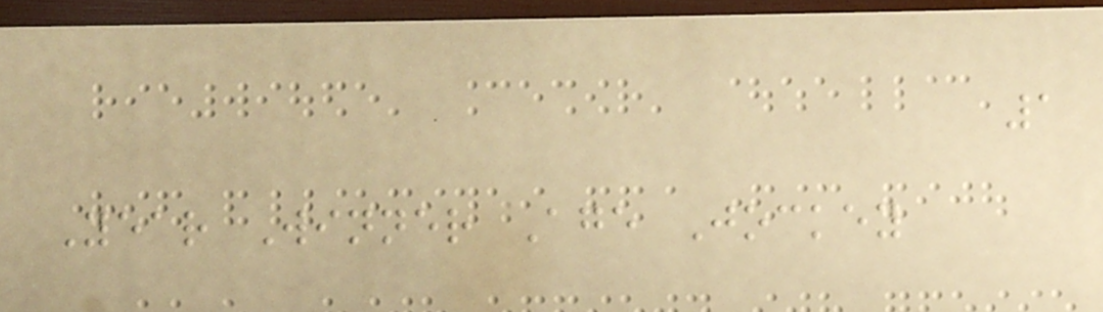1
Year Winner Age Jockey
